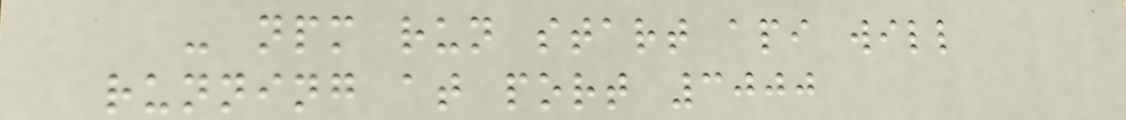- npm run start api will
running at port 3000
